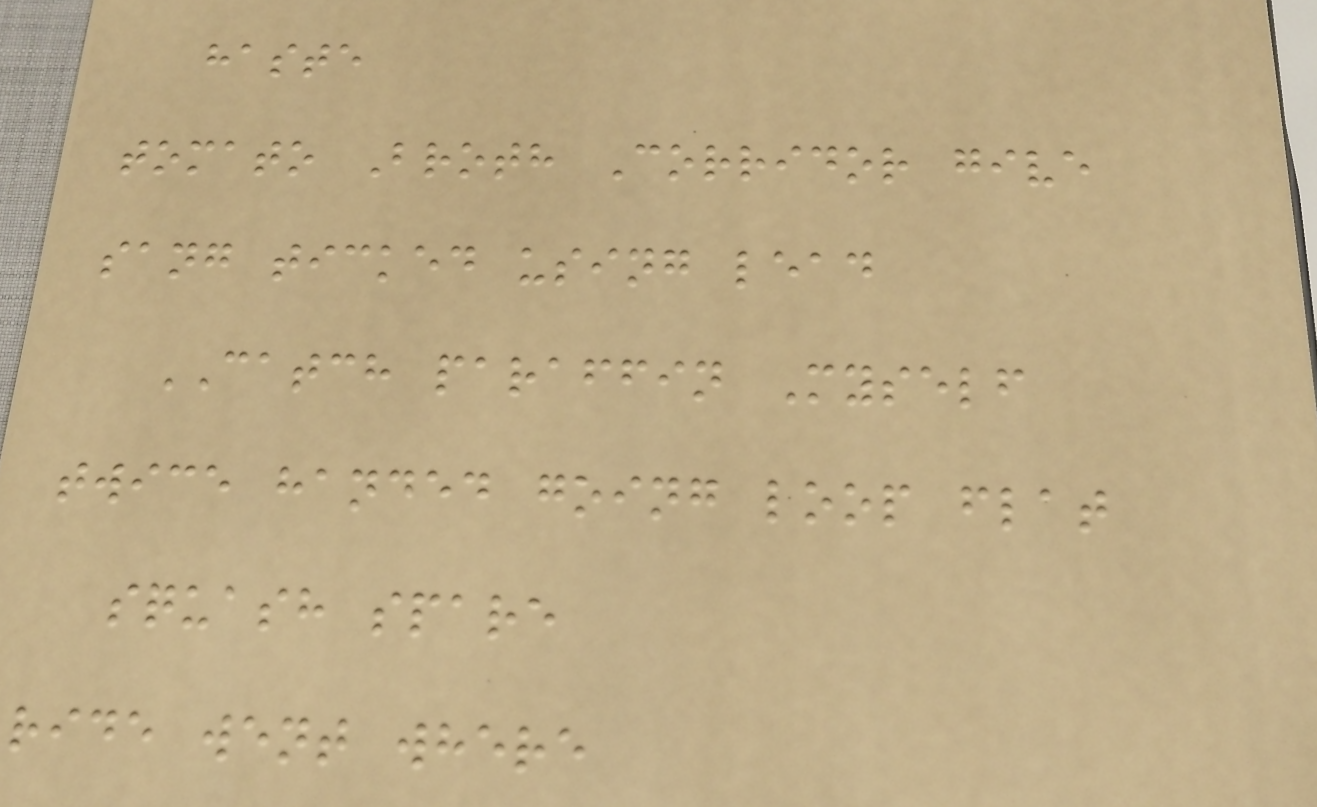haste
tomato Broth Corridor give
sang ticked using lead
CATCH paraffin Myself
twice handed going loop flat
squash spare
ride went where
